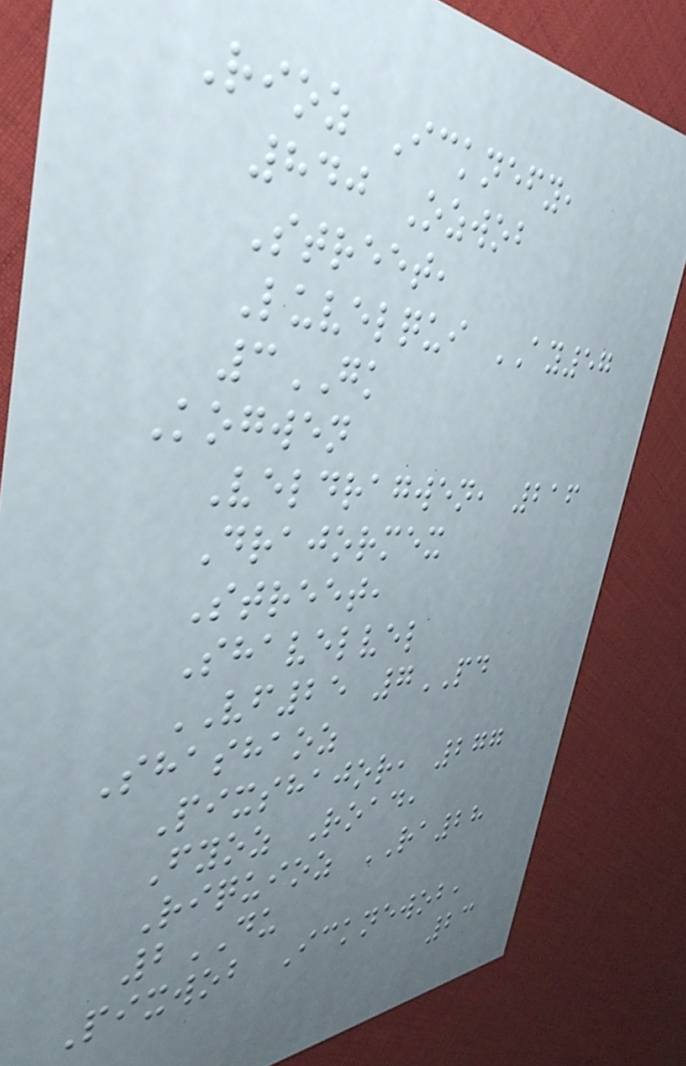Rioz Icknefy,
840 Ozwob
Street,
Luvelqui AY57
3GK
Kogwen
Veldragwen, 216
Drajormex
Street,
Shavelvel
VF25 7PD
Shashaoz
Pixshajor, 277
Fyoz Road,
Riquioz RA28
2DU
Pixwob Icknewob,
23
